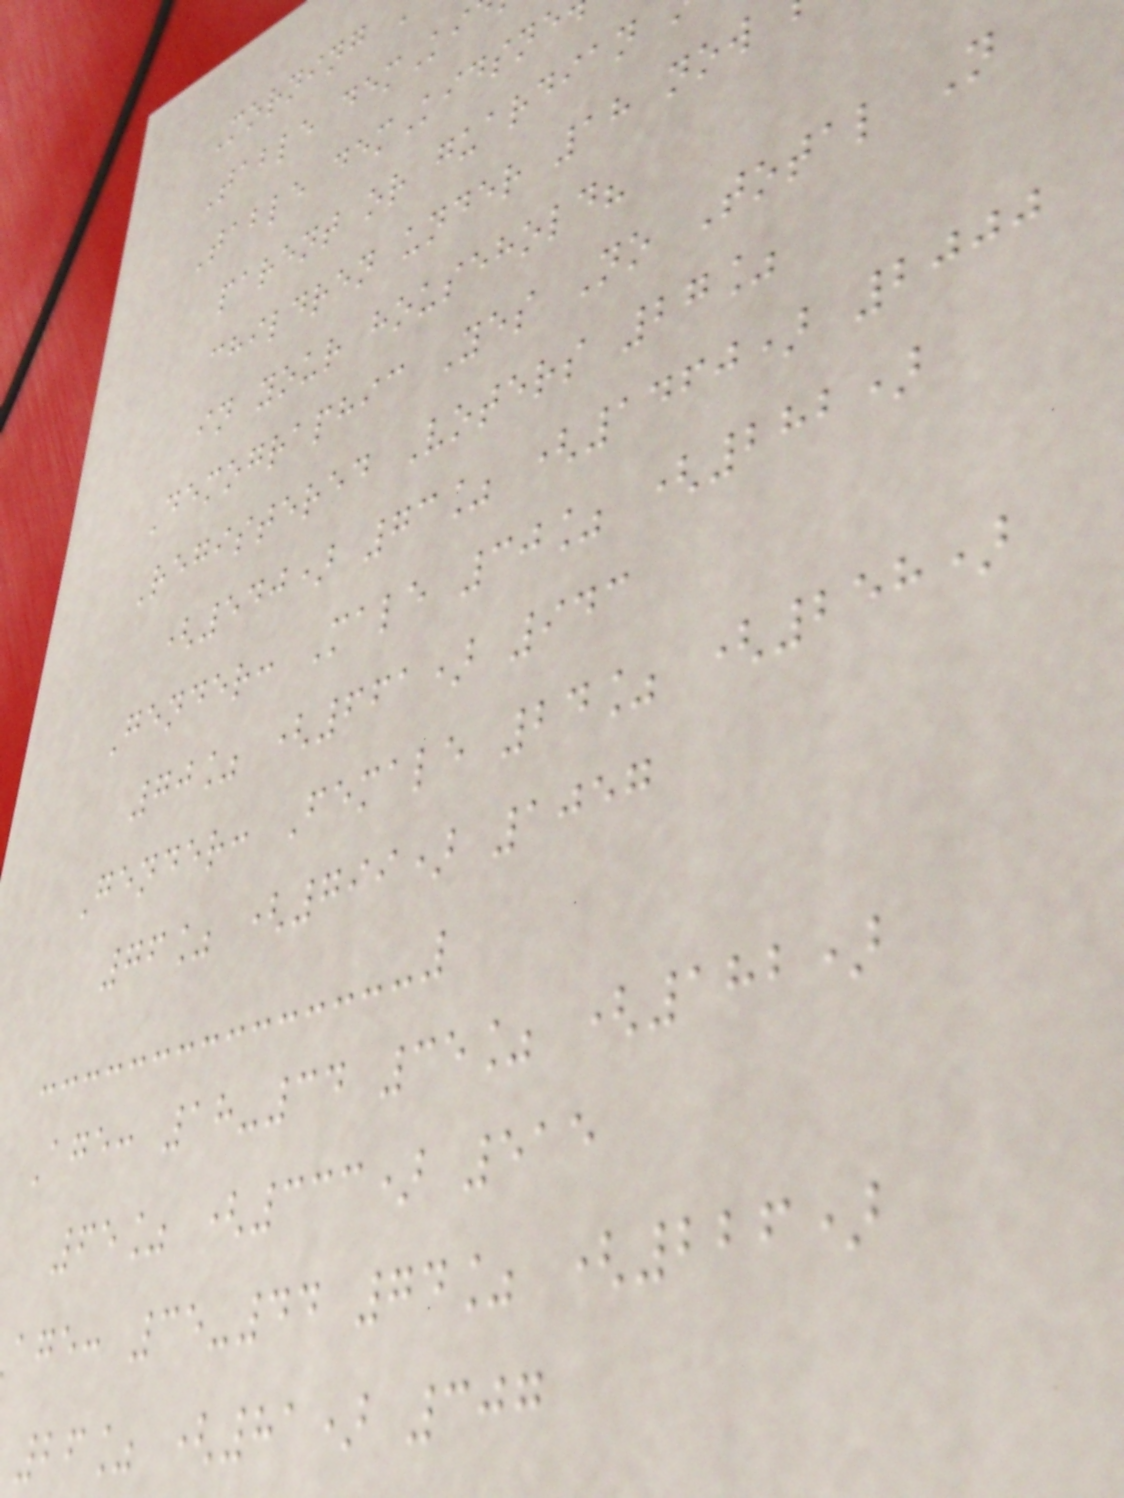Morning
Table demKi
Table demKidsne
parent or guardian
children under 18 now
in your household?
Demographic Yes No Total N
Registered Voters 27%
(540) 73% (1460) 2000
Gender: Male 30% (282)
70% (661) 943
Gender: Female 24% (258)
76% (799) 1057
Age: 18-34 35% (182)
65% (333) 515
age: 35-44 74% (226)
26% (81) 307
